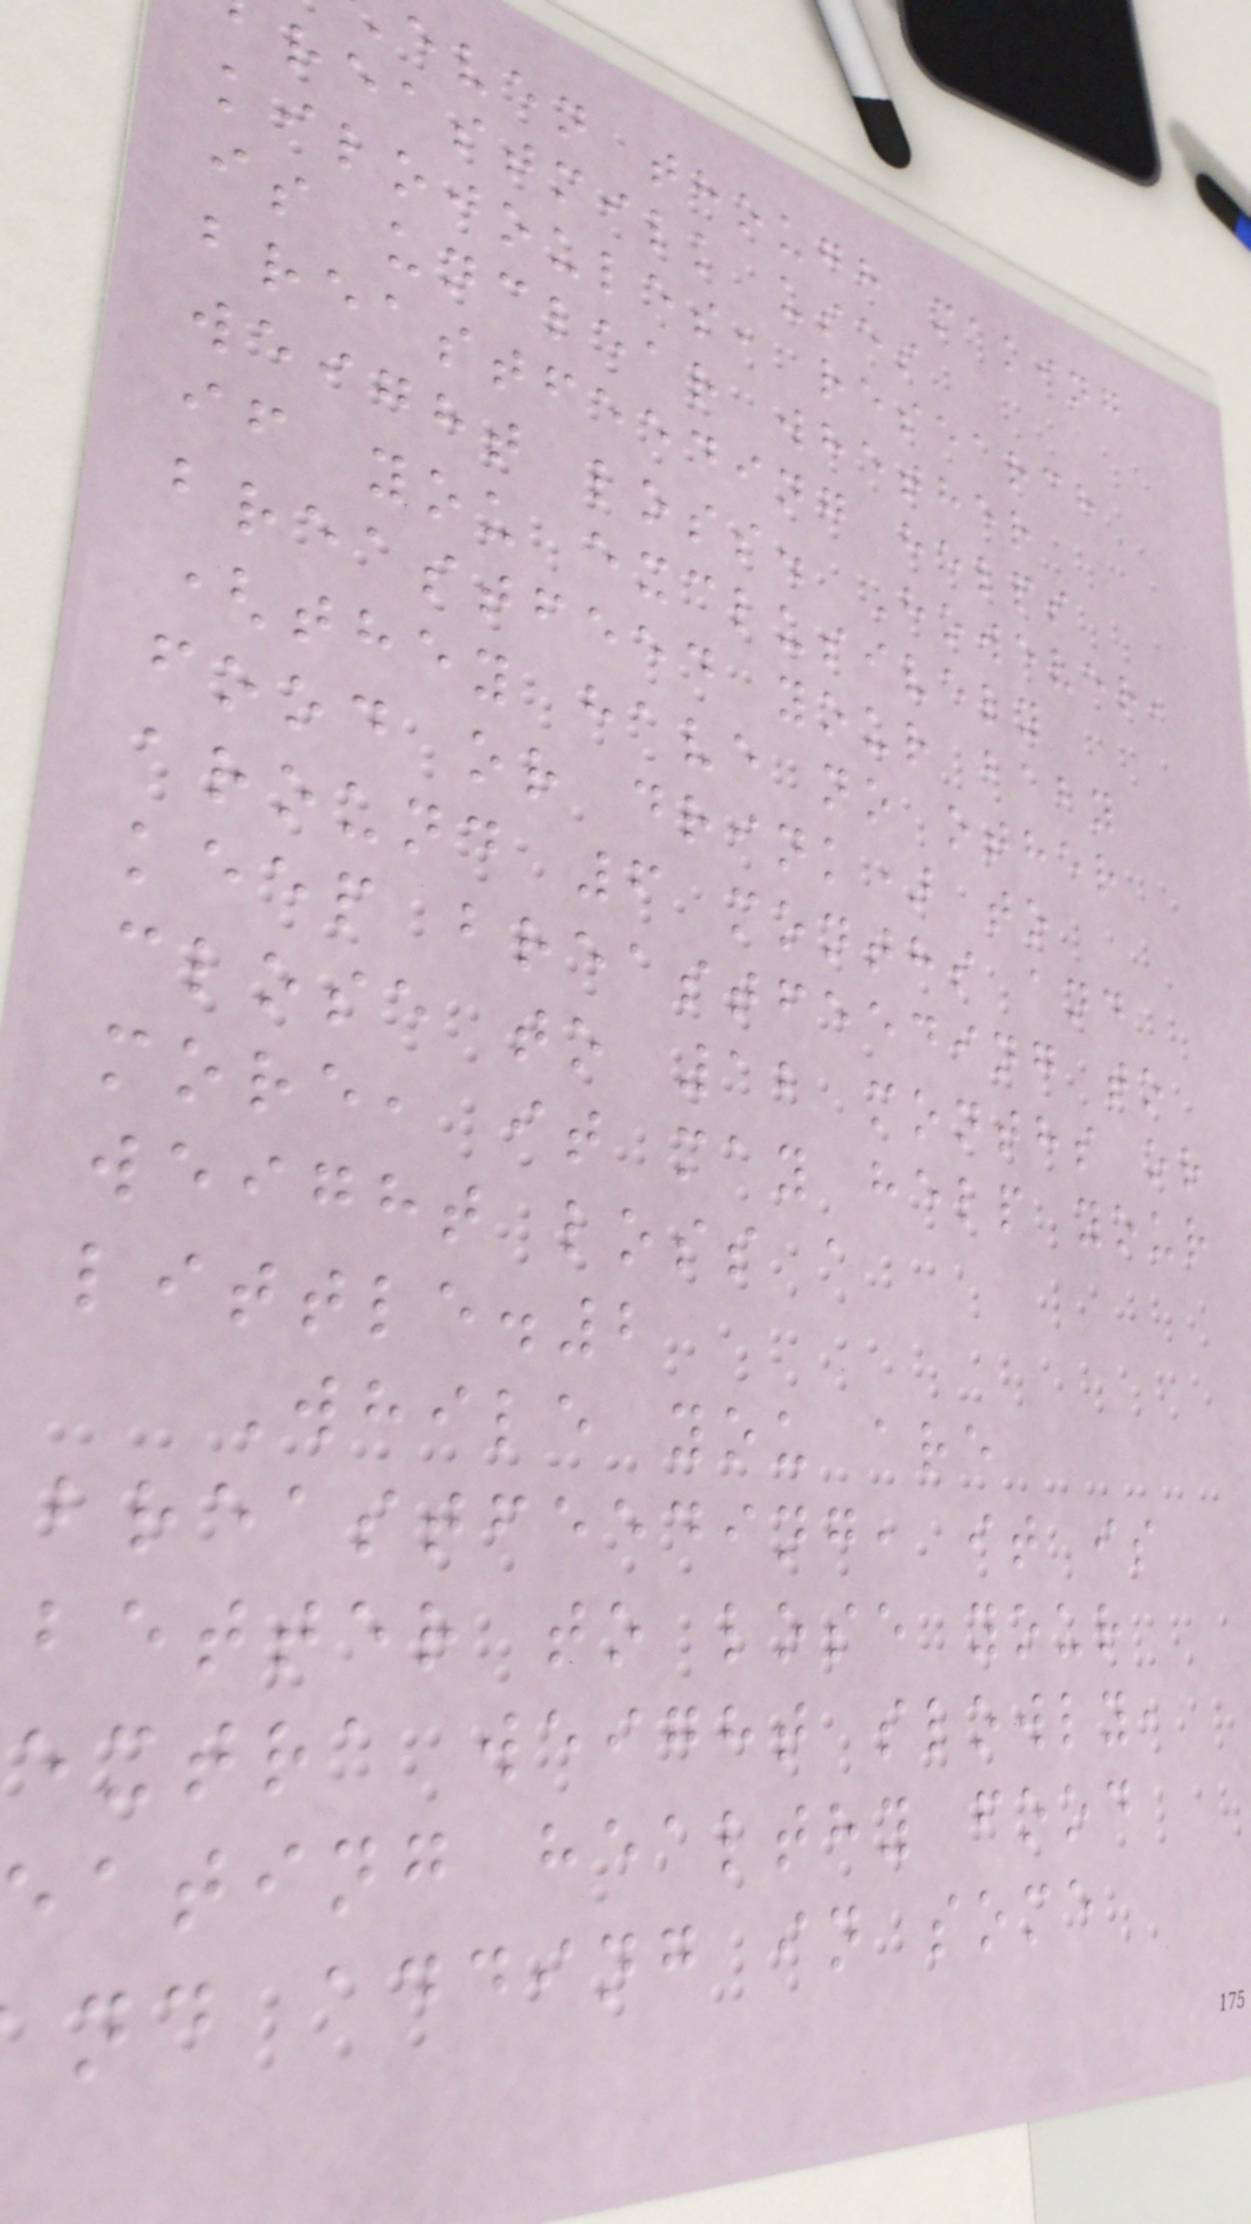even though making
reastmilk uses
kilojoules, research
is unclear whether
breastfeeding helps
weight loss. However,
if you exclusively
breastfeed your baby
(they have no other
food or drink) to
around 6 months and
keep breastfeeding to
close to 12 months or
more, it may help your
weight loss a
little.2
While you are
breastfeeding, it is
better to lose your
extra weight slowly,
ating healthy food
nd adding in some
